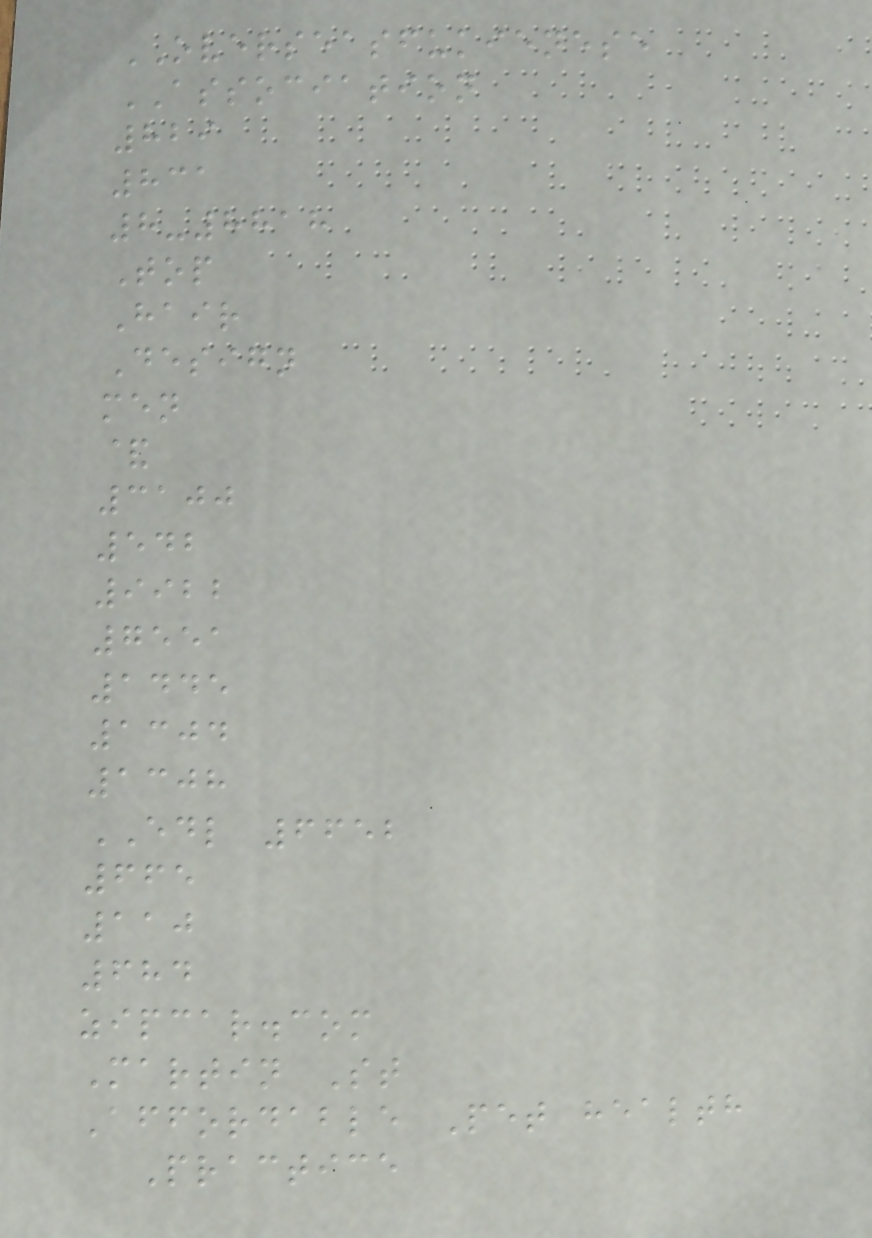OVERSEASFUKIENESE
ASSOCIATION
829
831
8-8818
Top
Hair
Design
men
&
3100
542
9922
7551
1445
1304
1308
EDL 6652
665
110
684
zipcar.com
Martin St
Affordable Pet health
Practice
